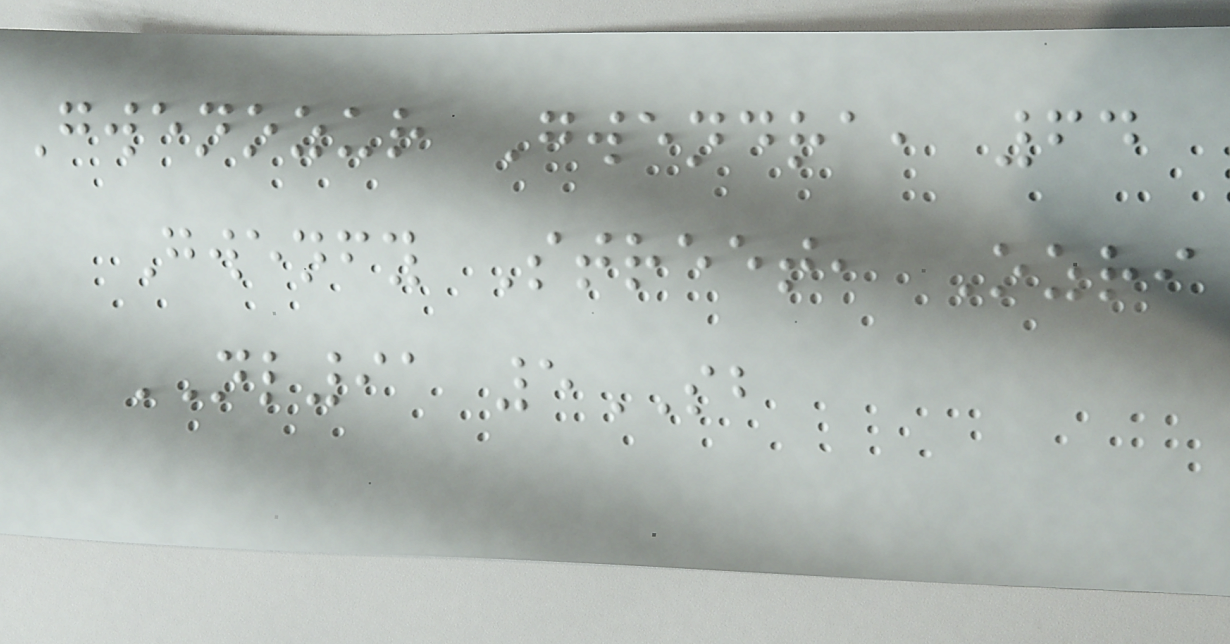Gwenozur Gwendra, 64
Gwenfy Street, Ozri
NL91 5SB
